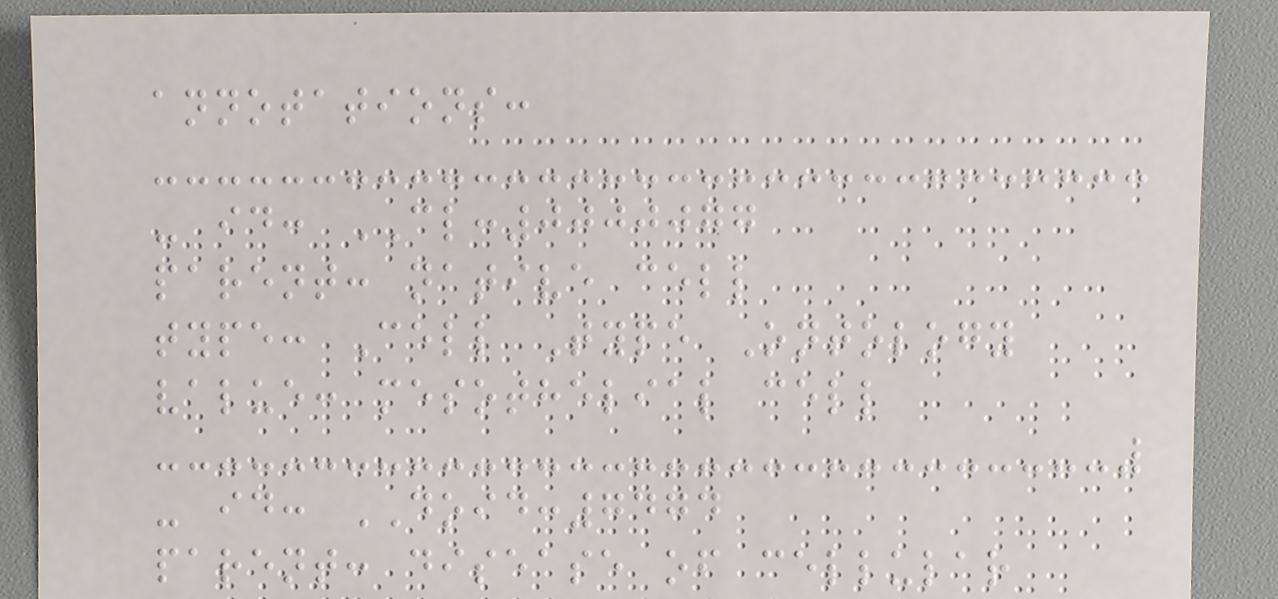annotations:
- id: CL:0000077
parent: native cell
type: Cell Type Ontology
value: mesothelial cell
- id: DOID:7474
parent: disease of cellular
